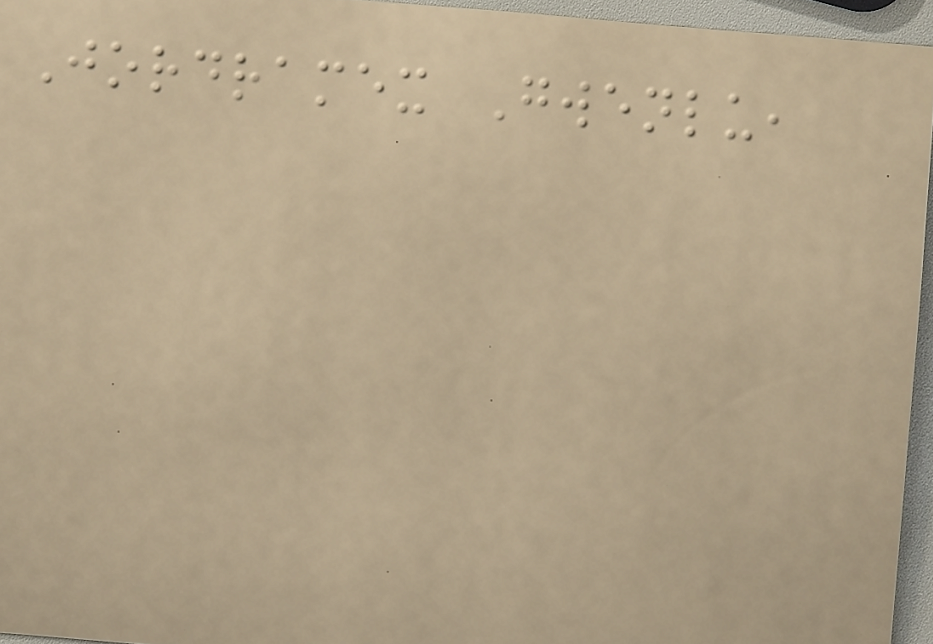Jordramex Gwenlu,
